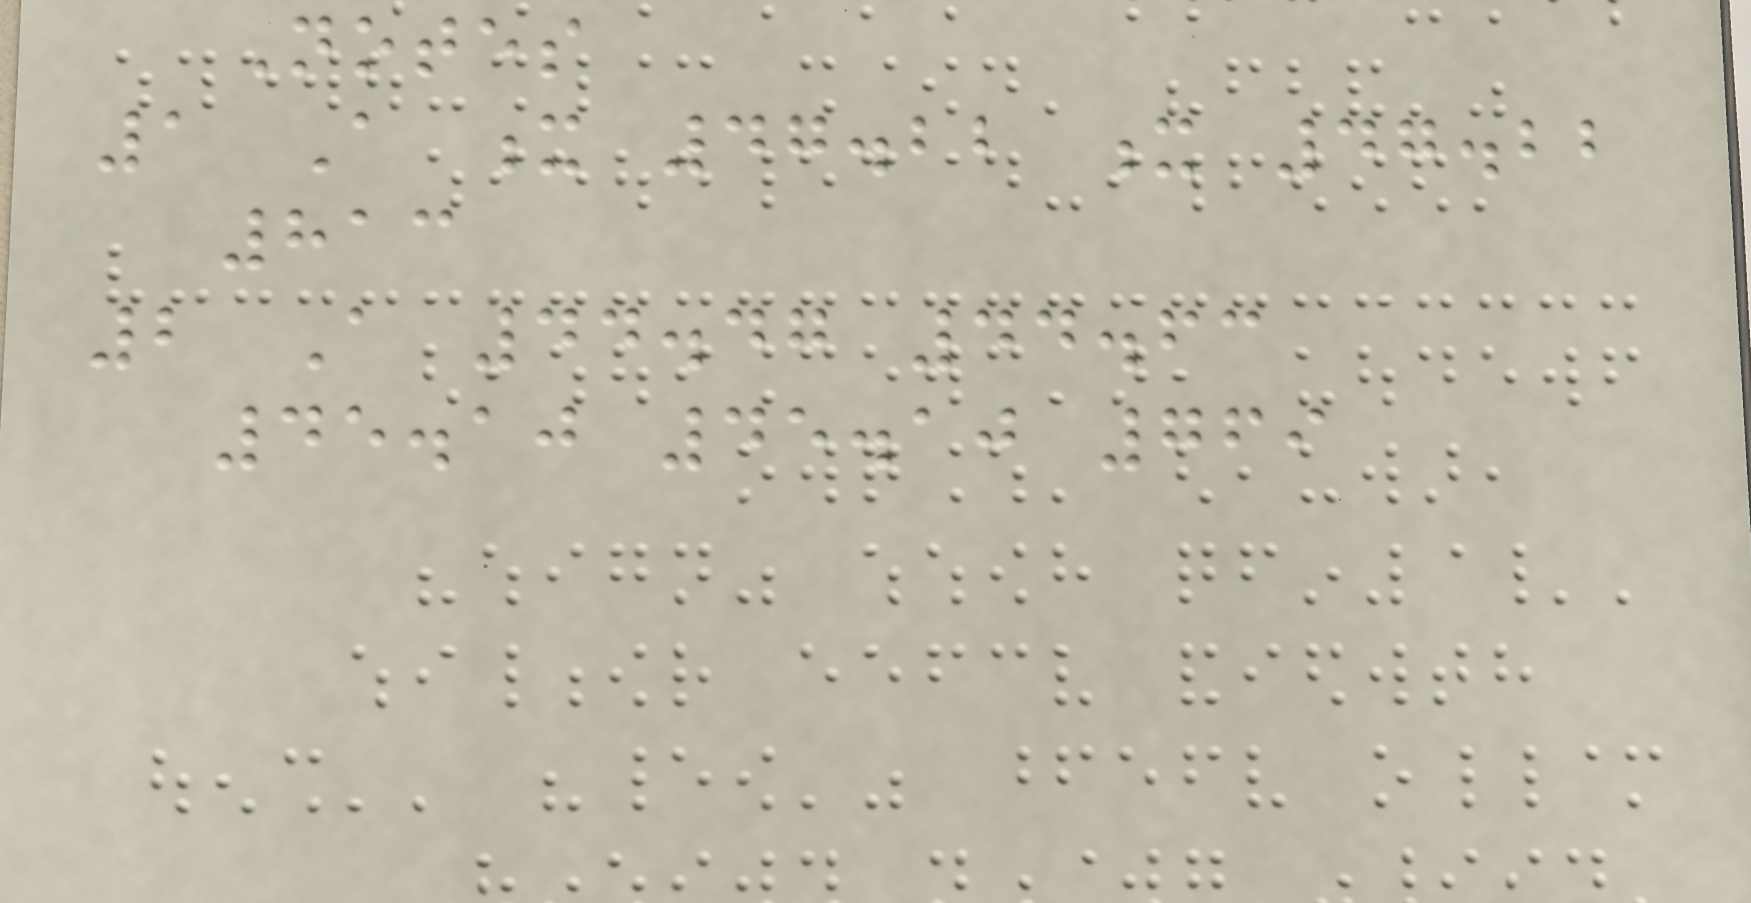Notes
1 A x 47.22 x 47.22
813
2 A 44.47 44.63
45.10 45.10 769
